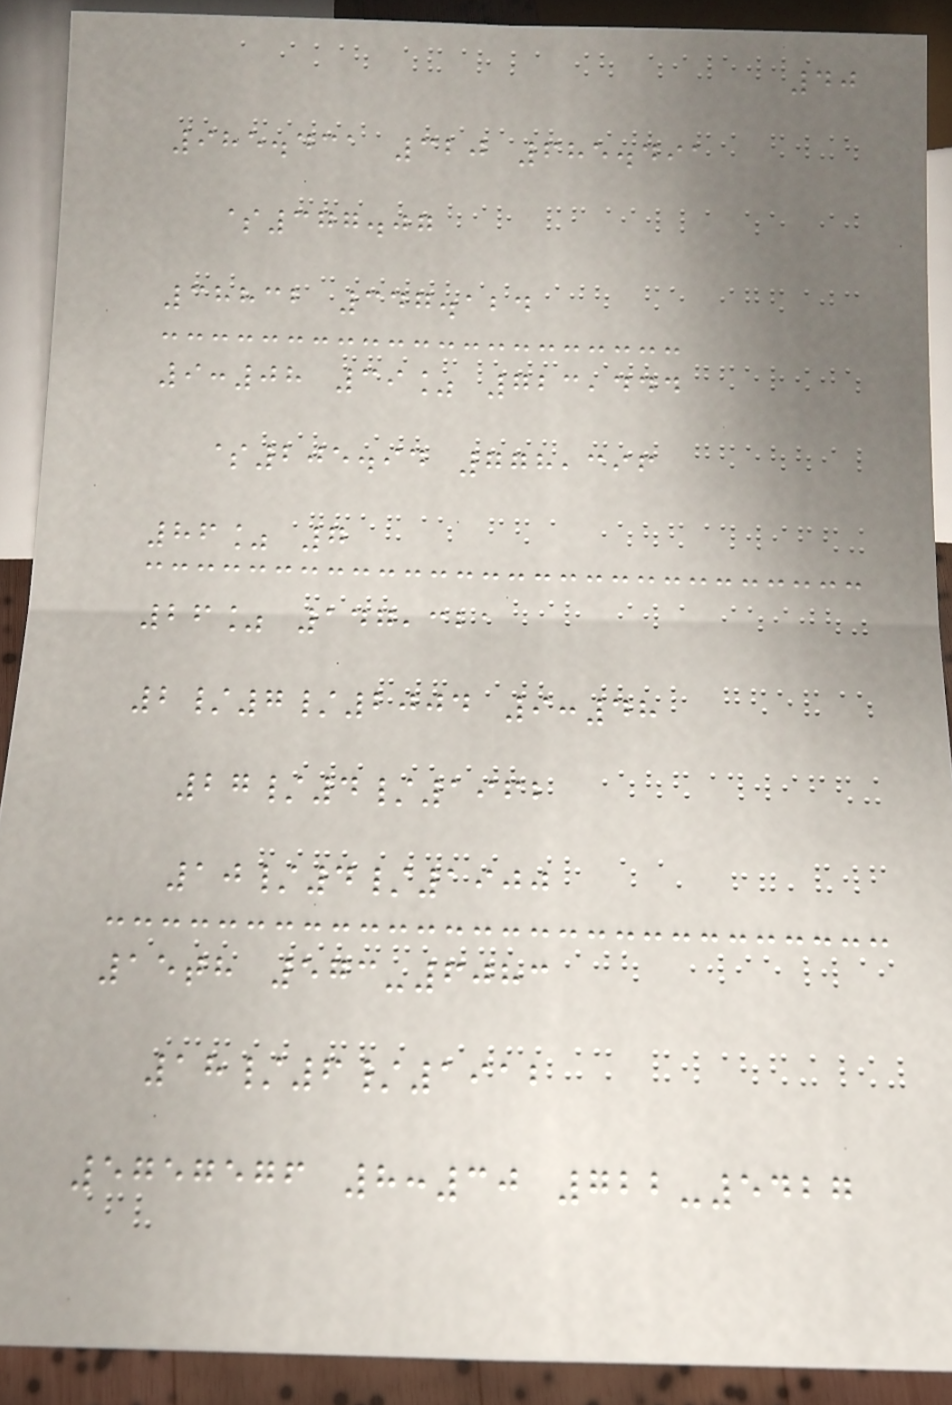40
985.431 320 685.491
$377.07
38832 347.124
9:08 39% 723,444
$205.94 778,396
86% 7
26% 147,321
2/7/2004 9:48
27/4/1962
10/4/1900
15th 573-6083
18/6/1912
5757576 8:30 722-5427
